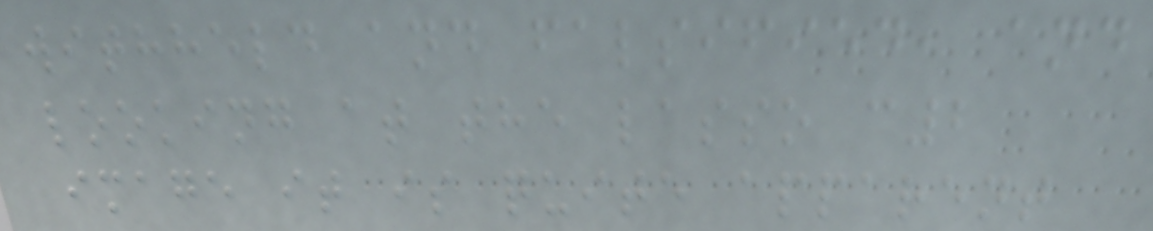withheld and falsified, and
looking at the lasso c2
image it is quite apparent
